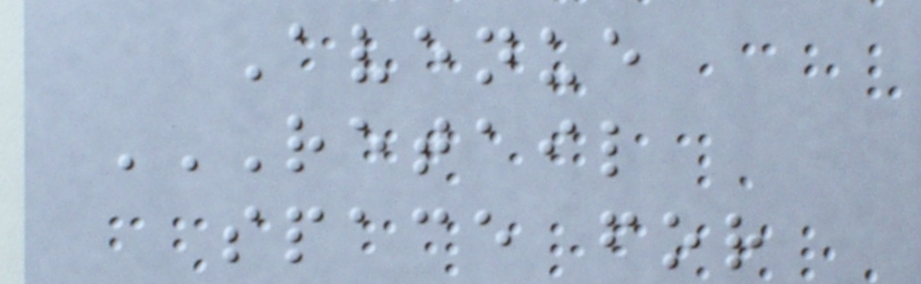Avenue
RETAIL
SPACE FOR
